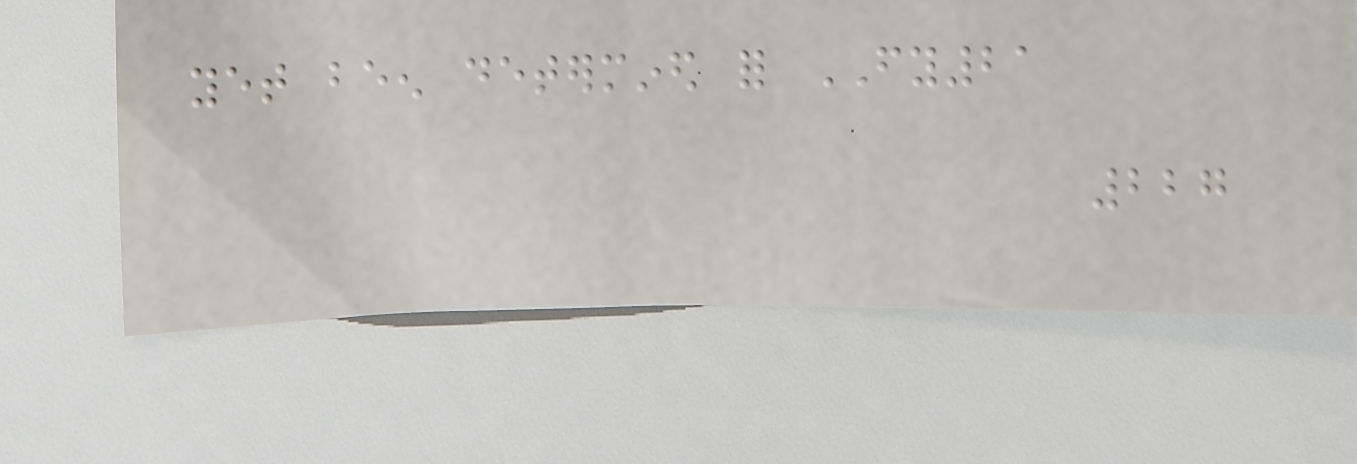yet been determined for FY21
227
